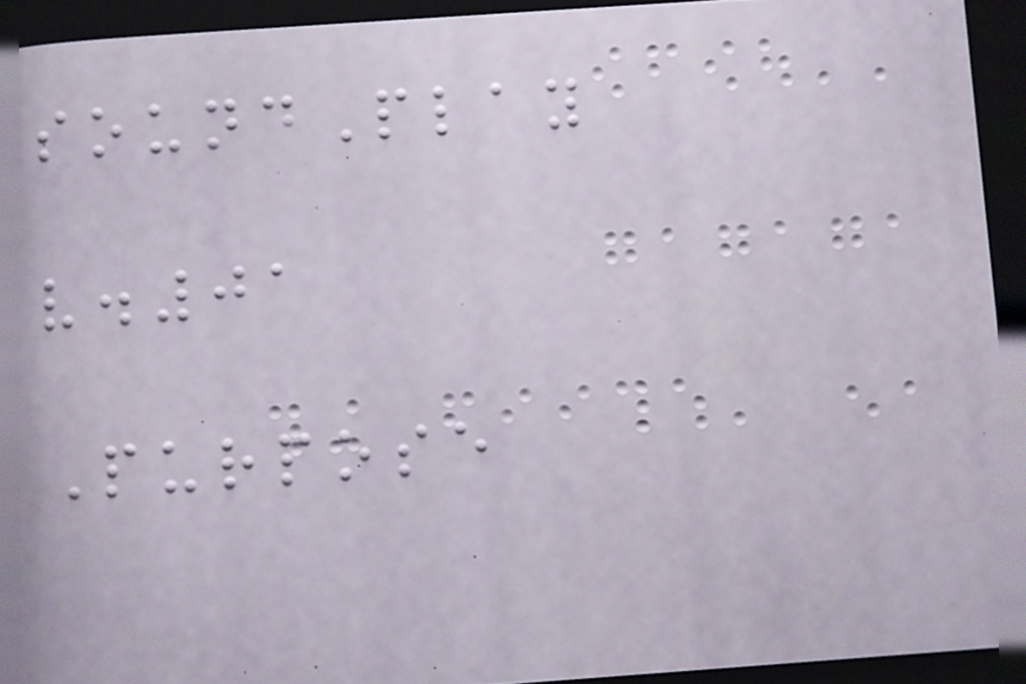soundPlay
v.01
Purpose
